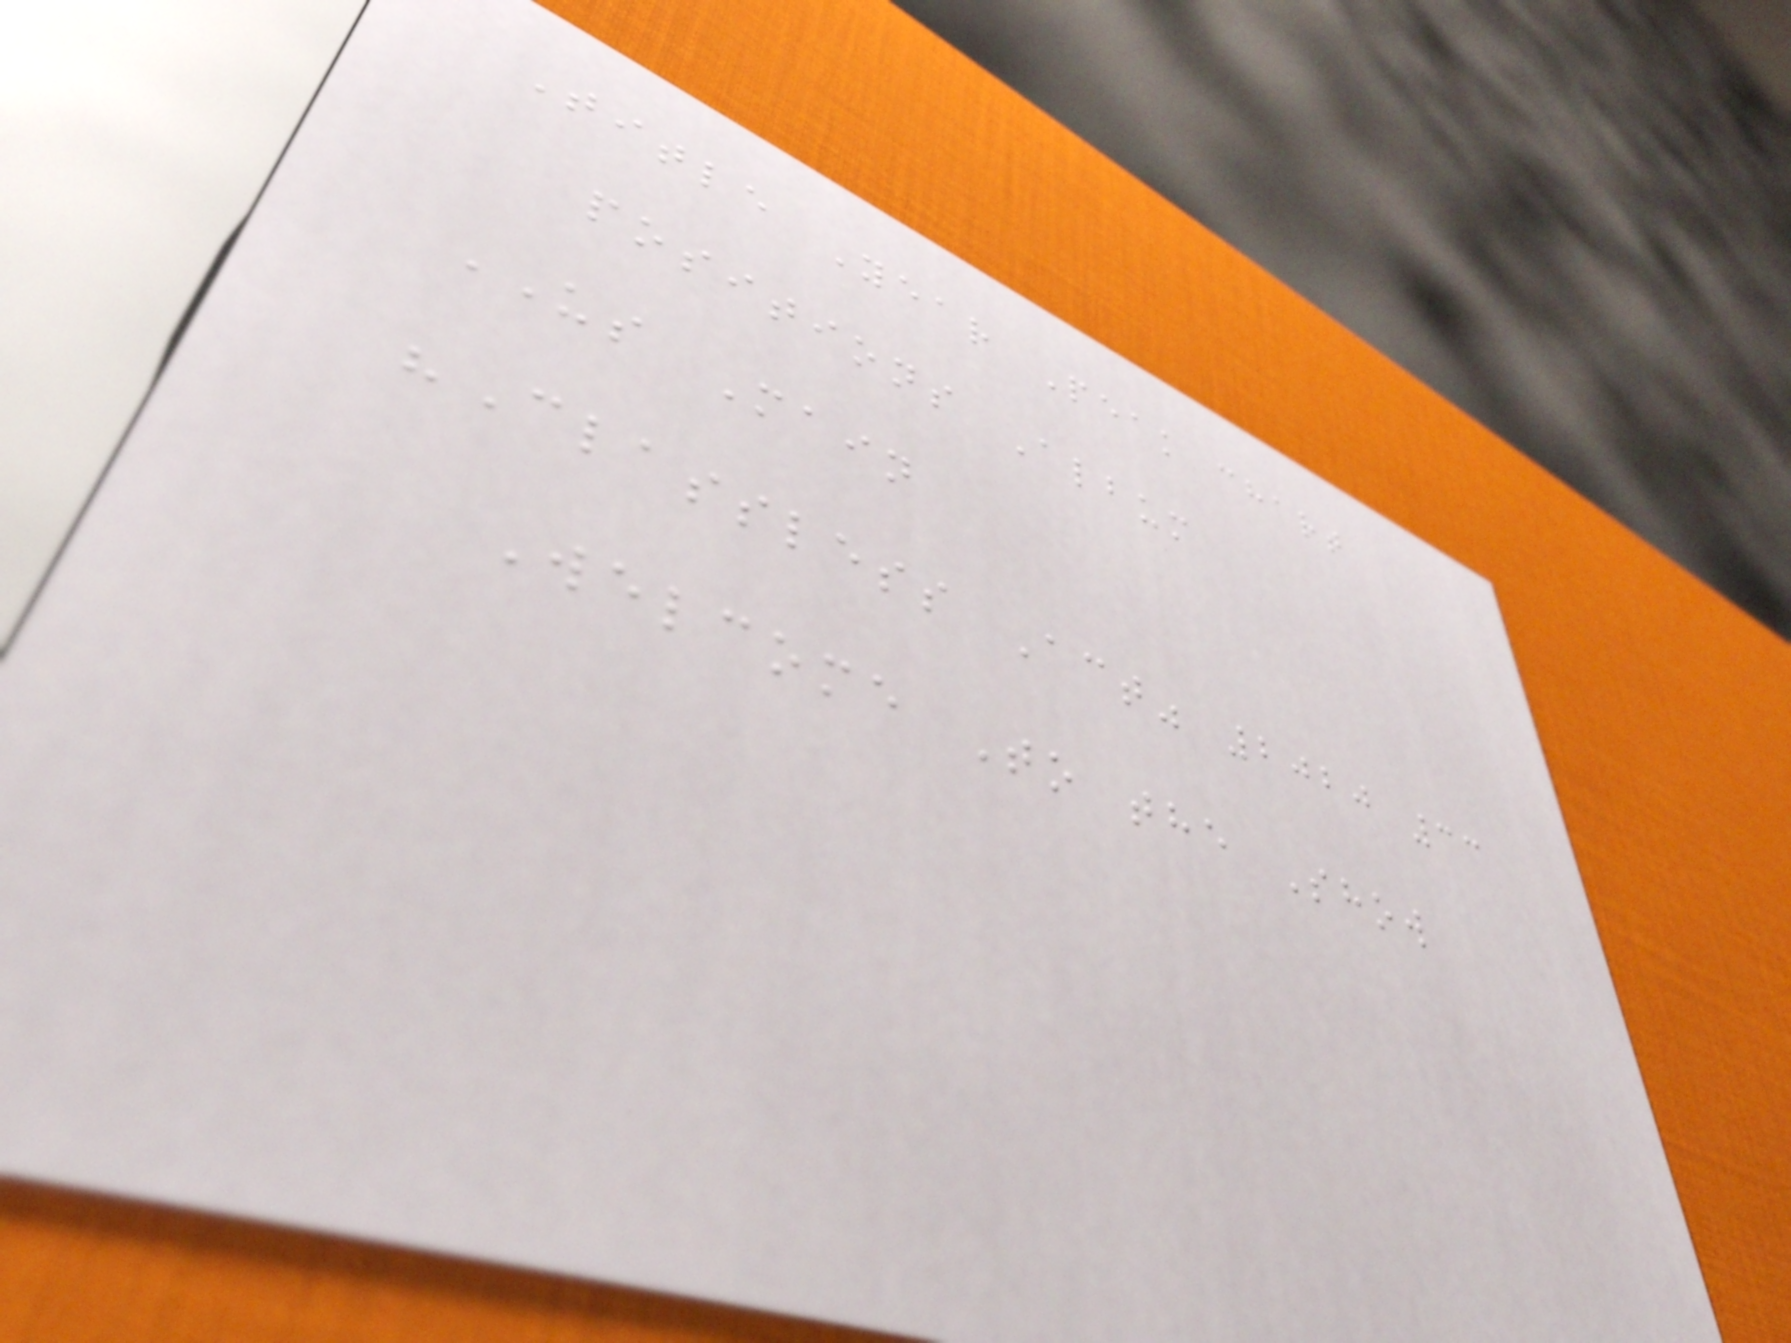Title Year Peak chart
positions Album
US Main
"Classless Act" 2020 33
Welcome To the Show
